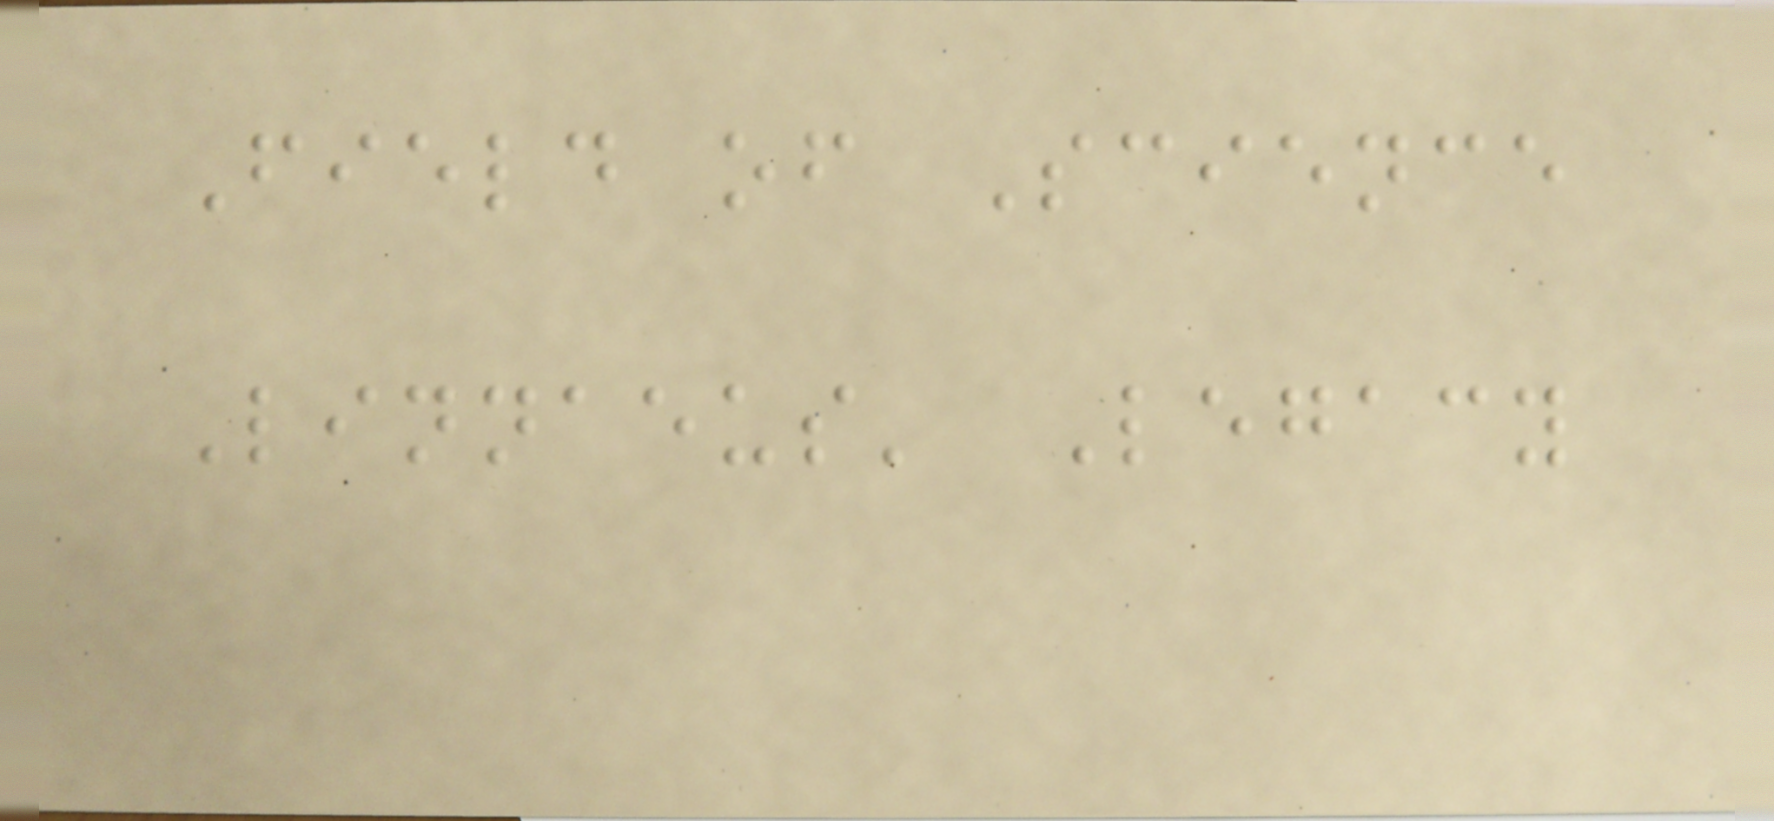Field of Science
Linnaeus' Legacy
